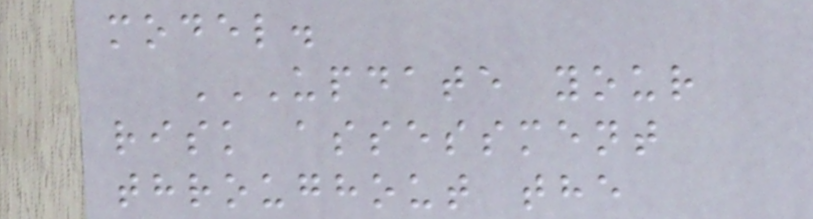model.
UPDATE YOUR
RISK ASSESSMENT
THROUGHOUT THE
